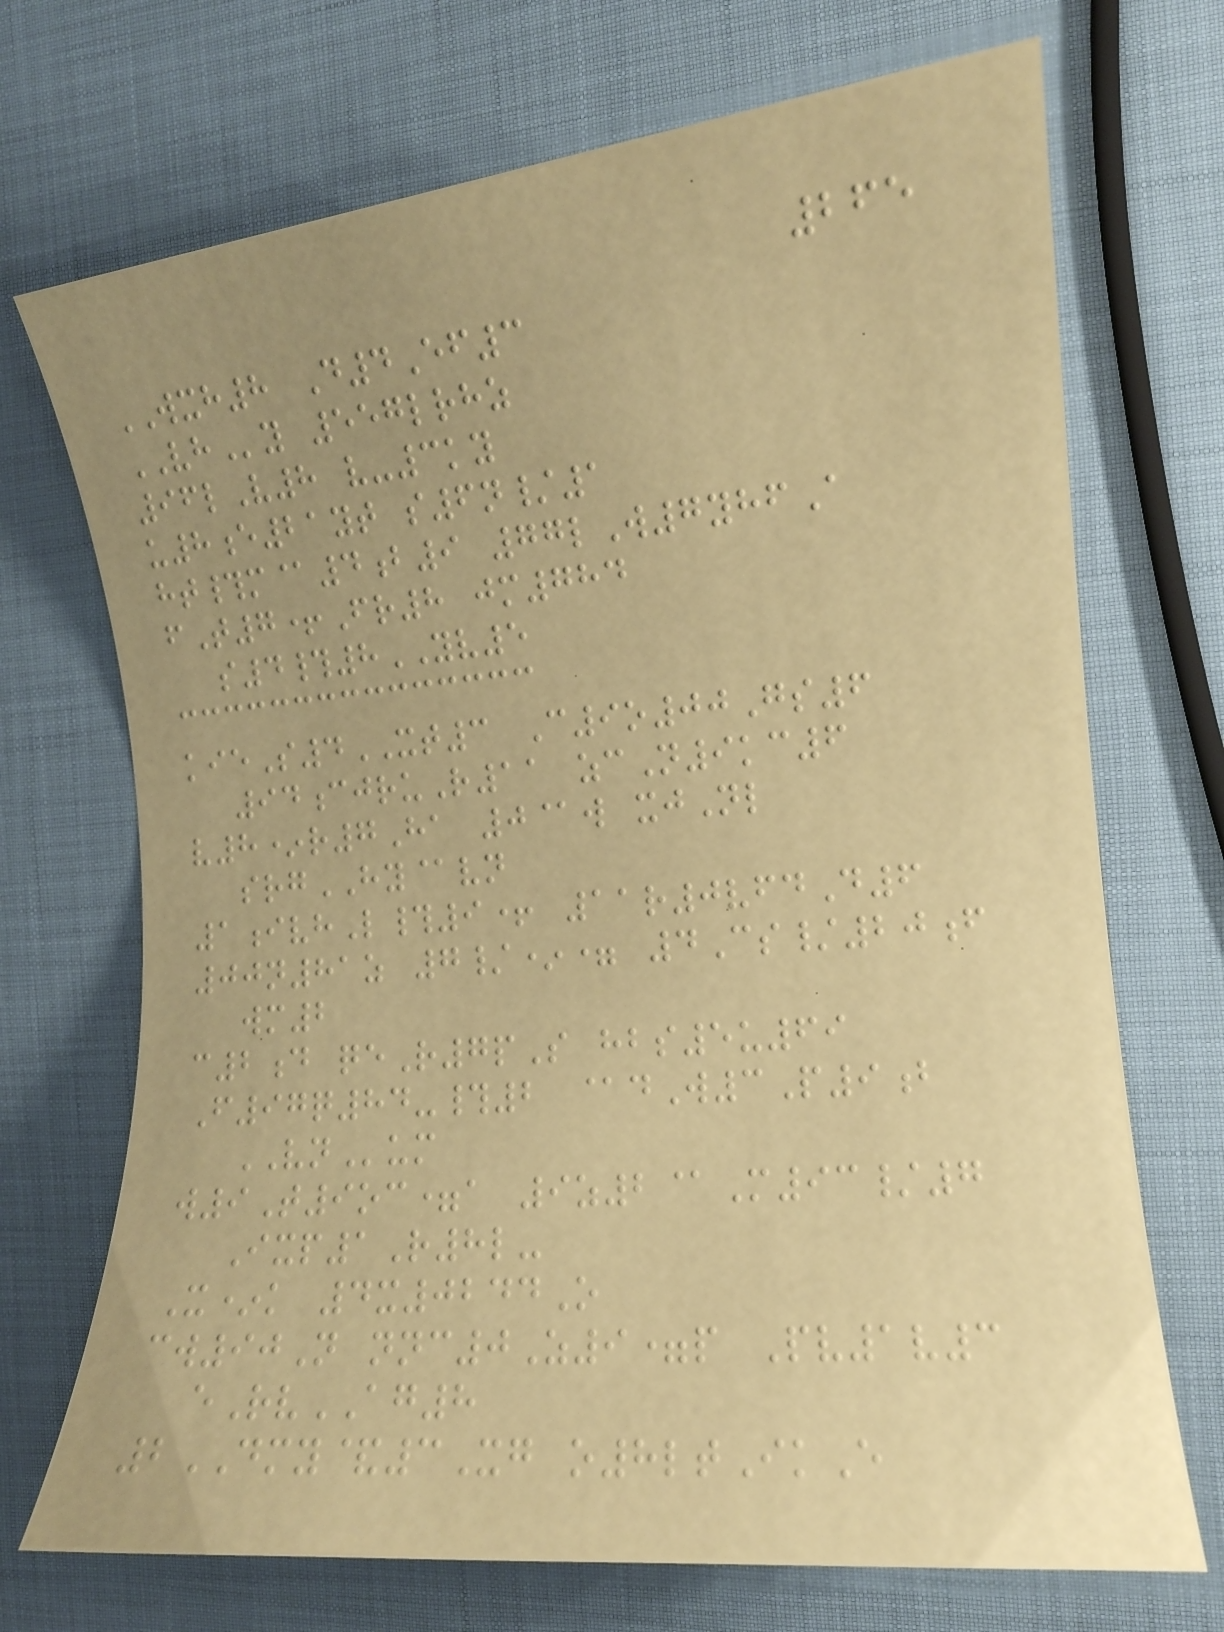265
WXH8 D4Ef3
VHy 557lrhz
96lV8 v-3ky
u8e21yt s6n/1
ht#m@4b9 77lW7yhfA
fT7+Fr8 jm784
s4#8YV5
kieS4XT3 C9o00Gs6
94cjruR11 zcN9kc6
v8*r7Ha 0@w xjNl
srgHY@vn
1ivhL#9+ 11r0vfdD6
00n81z 7/*= 4Cs/20f
wm2
c2d qeR7pS hbs5u69
F97q84-#2 @dW3P9b
VNum
w9T9oc=a 9z2@M93/7
Ixp1R8l-
X*k 4x0244O
cw90N nnc0Z9=p Pv1v3
eRvAG8
2DMY&3Xg o8ltIkE
